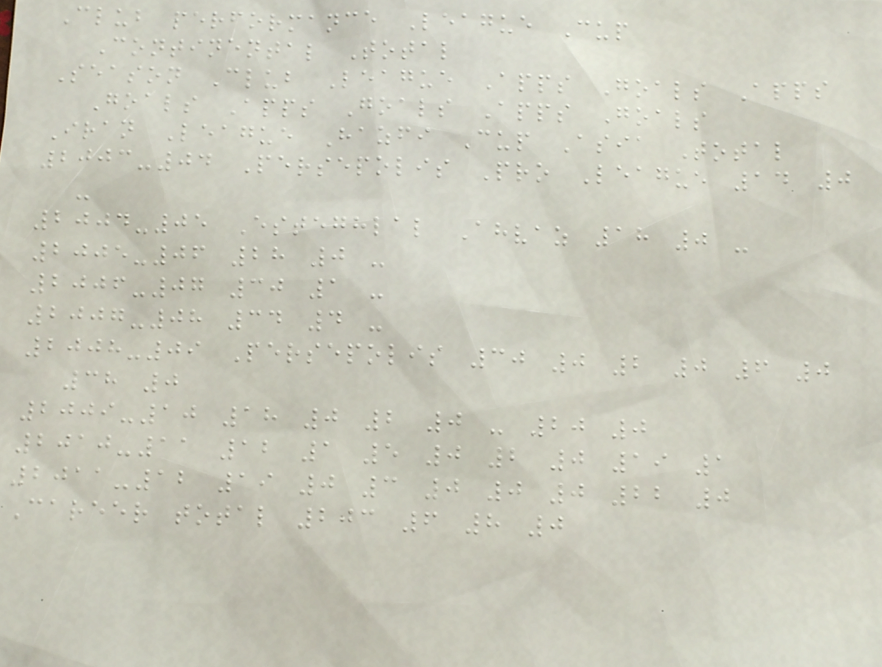Club performance League Cup
Continental Total
Season Club League Apps Goals Apps
Goals Apps Goals Apps Goals
Iran League Hazfi Cup Asia Total
2003-04 Persepolis Pro League 14 0
-
2004-05 Esteghlal Ahvaz 18 0 -
2005-06 28 0 -
2006-07 30 1 -
2007-08 34 4 -
2008-09 Persepolis 30 0 2 0 6 0
38 0
2009-10 18 0 2 0 - 20 0
2010-11 12 1 5 0 2 0 19 1
2011-12 19 0 3 0 0 0 22 0
Career total 203 6 8 0
